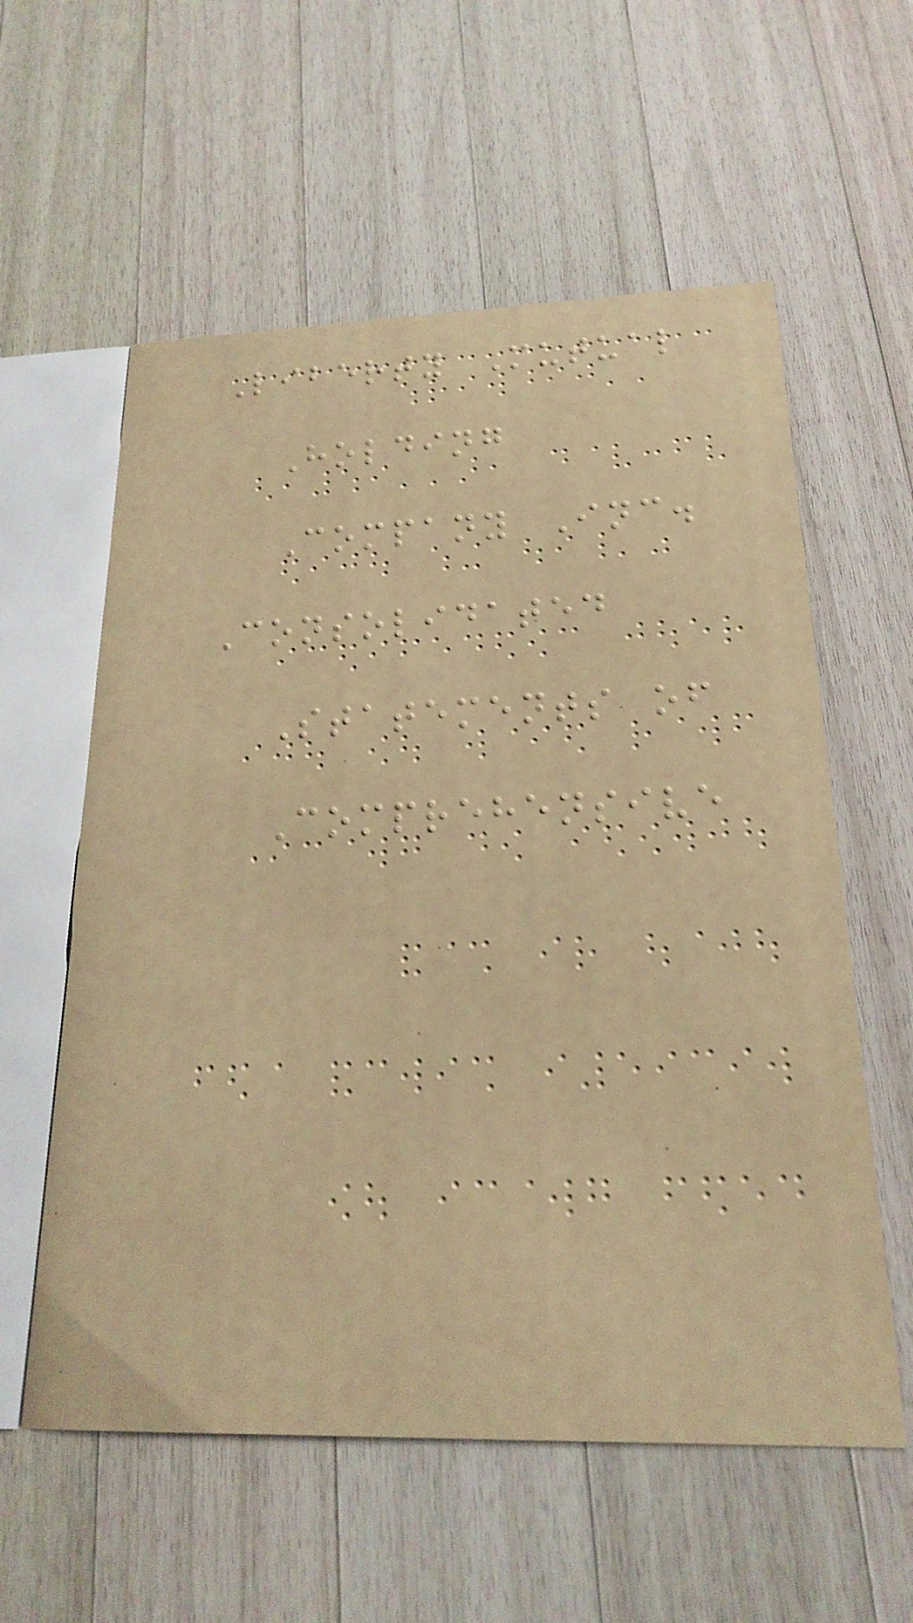Liberty Mutual
Holding
Company Inc.
Consolidated
Statements of
Comprehensive
